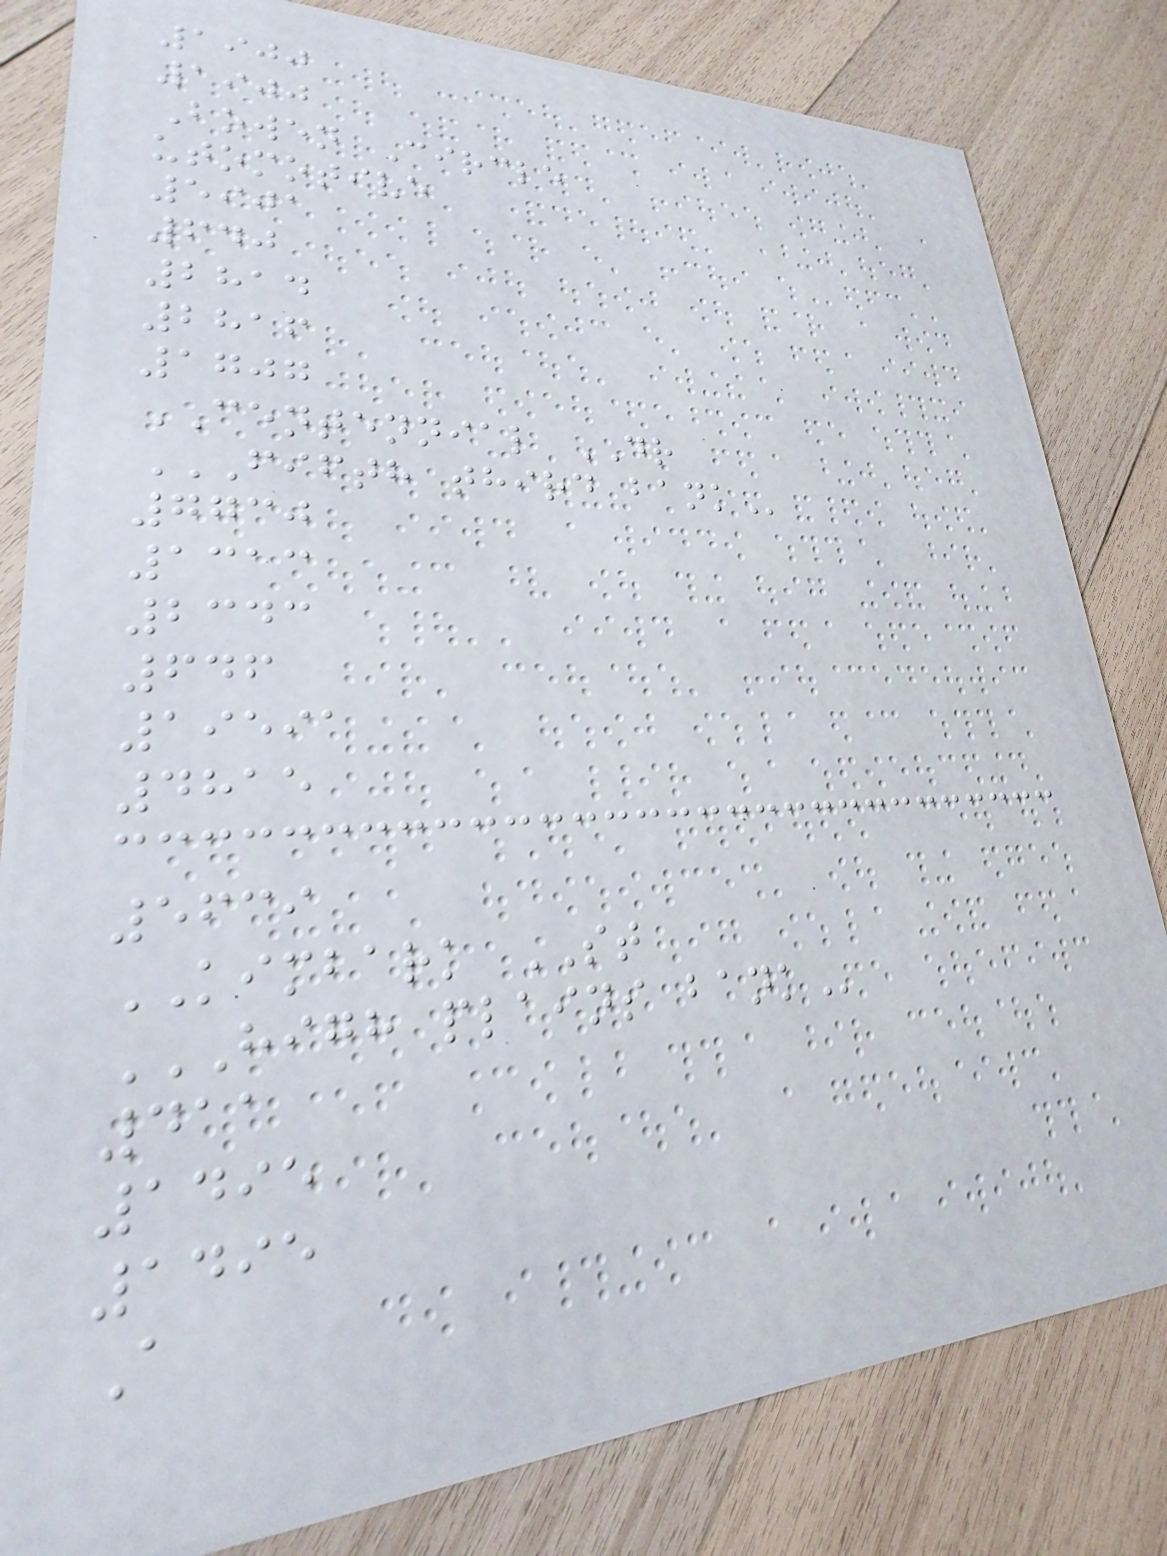1900
1900
Bowen Circle
utomotive
5901
640
2814
2816
1707
CENTENNIAL DR
FIFTH THIRD BANK
7730
1313
2343
646
19591
4815
5639
KIMBARK ST
HIGH PLAINS BANK
411
1495
1495
A
